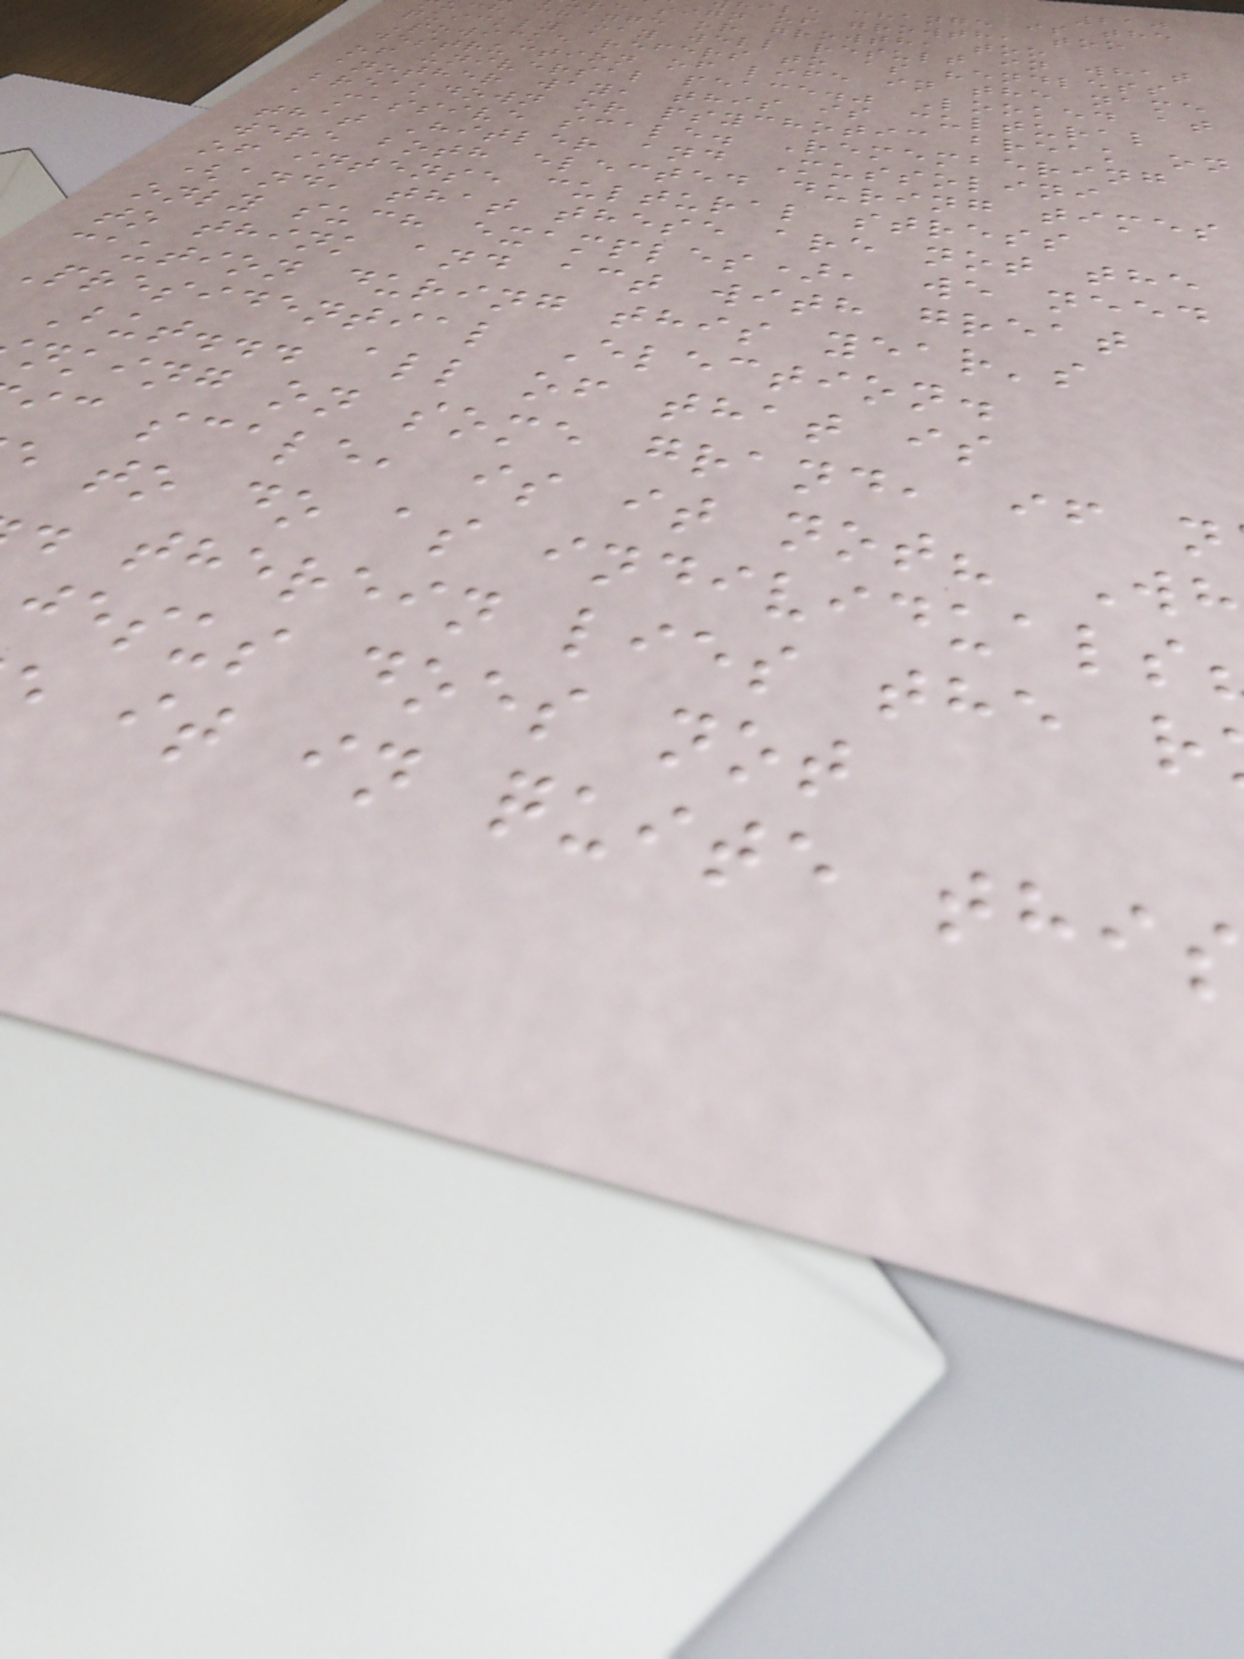210
ile change is the
e sign of growth, too
ch change or growth, too
quickly may well result in what
Powicke refers to as "endless
destruction of life in the name
of universal peace." Looked at
another way, this is cultural
breakdown or psychotic break on
a massive scale. Remembering
that Hitler and Mussolini
were both elected during times
of intense cultural stress
(and, that these are not the
only such examples), we need
to think and act with great
caution during this year's
Presidential Election.
But... all of that is
nking on some grand, if n
ic scale, is it not? Wh
to do as individuals
. therein lies the r
jesus does not
it in quite thi
